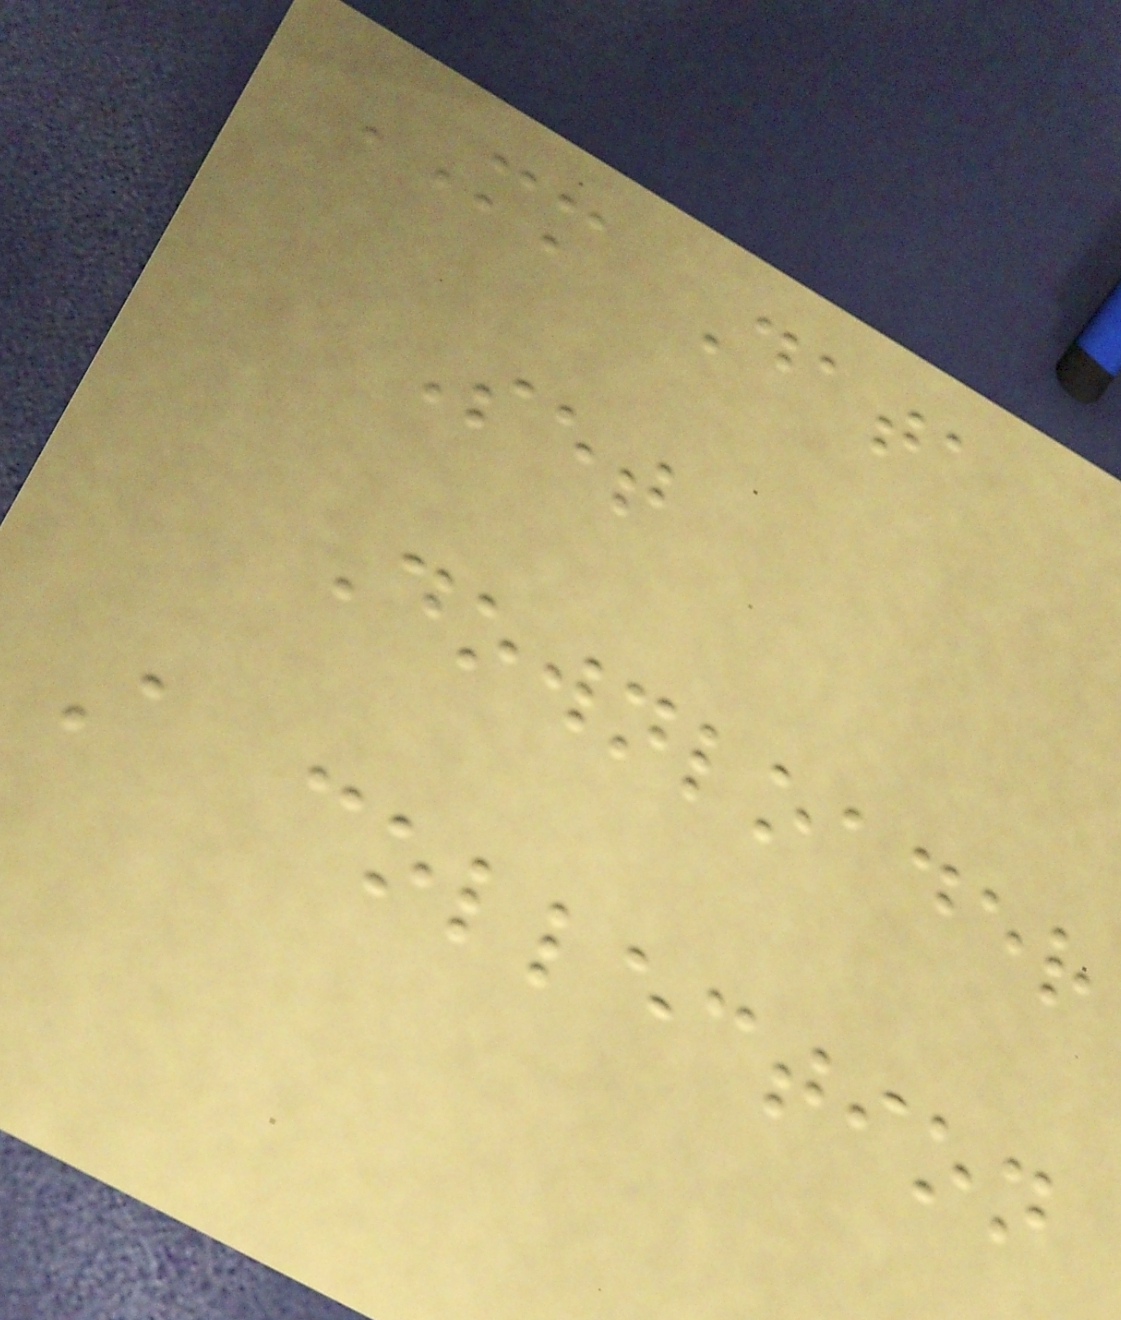MM Data
Set
Downloader
A collection
